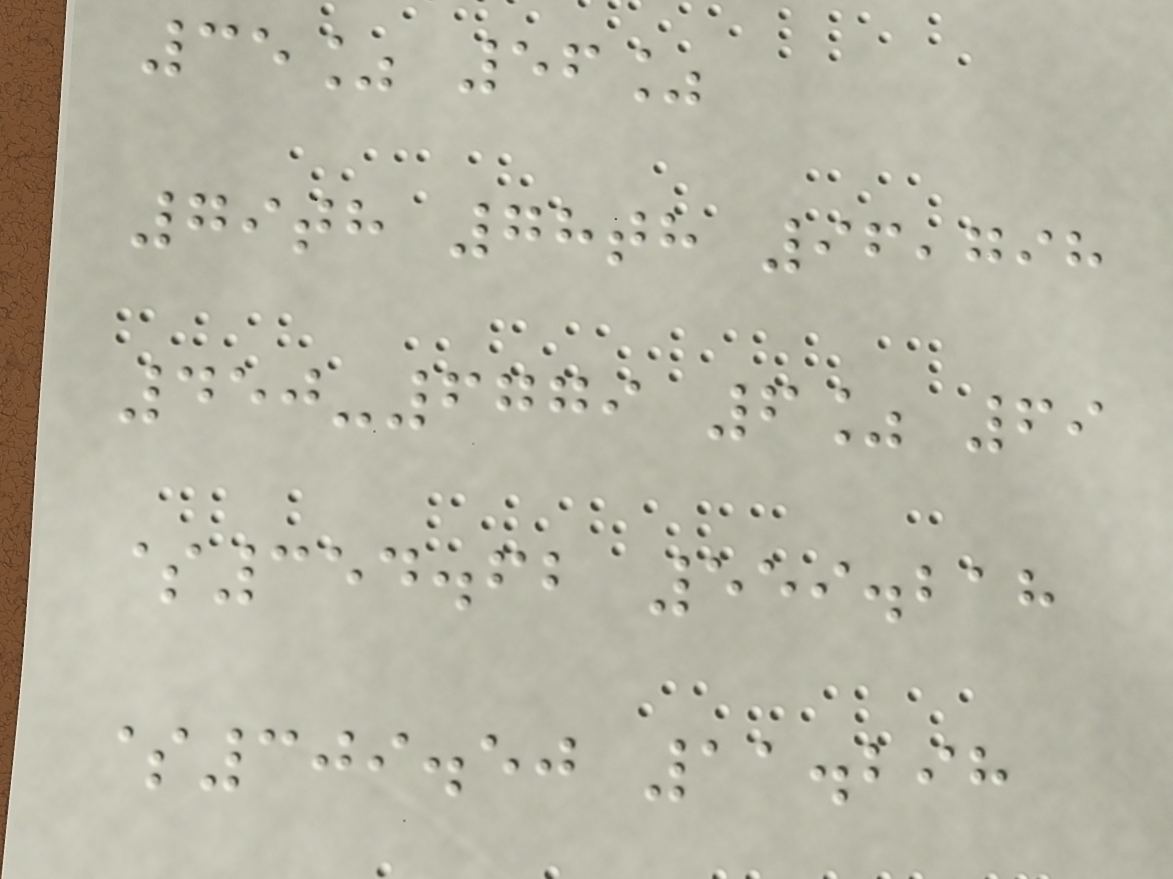35% 56%
79th 78th 96,798
450-6779 6% 69
$354.62 559.218
$309.50 11.298
